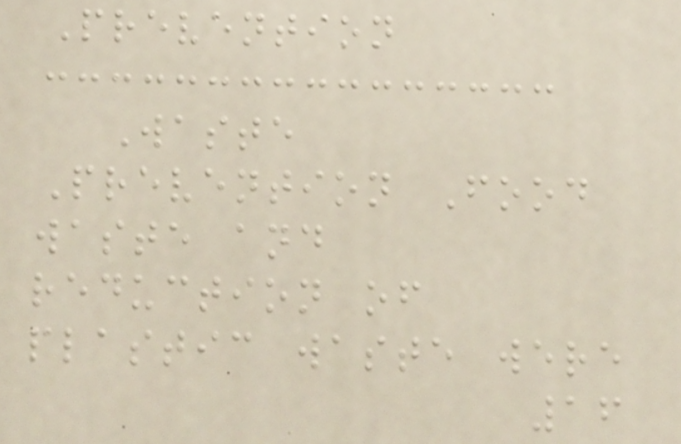Prevention
Waste
Prevention Food
waste and
reduction of
plastic waste were
16
